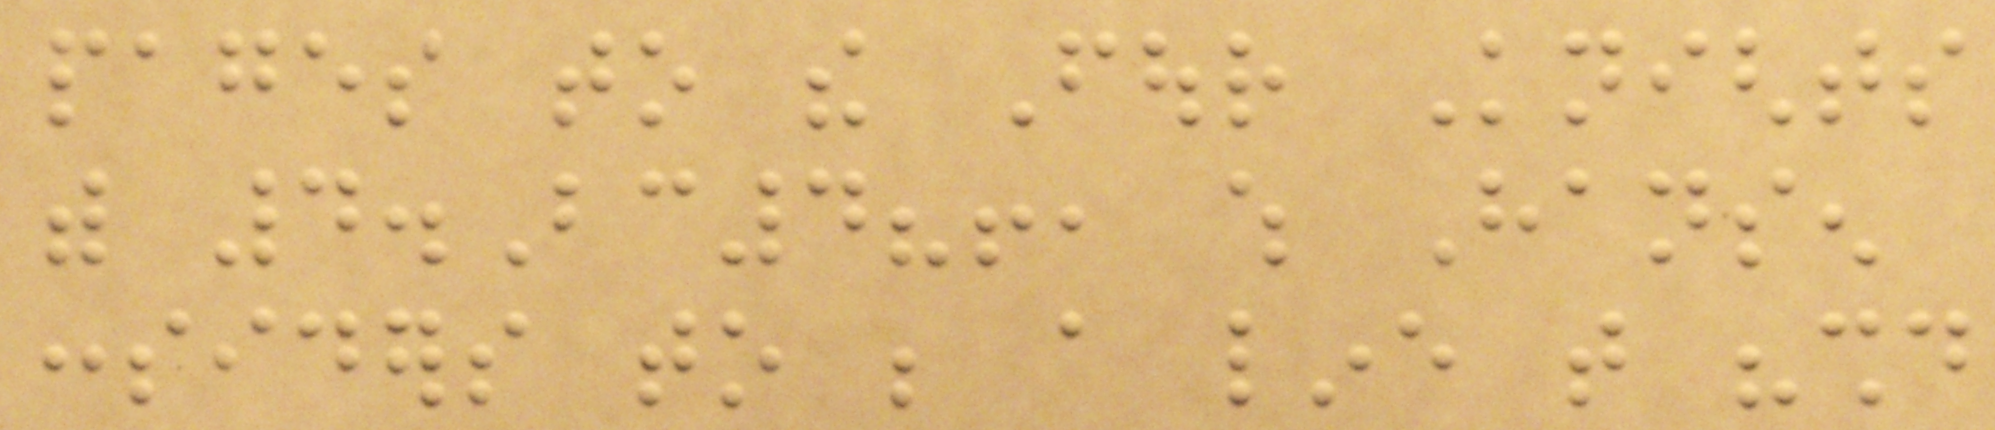pages to the Four Knights
with 4.Bc4?!, which Hansen
considers to be a line that "should
